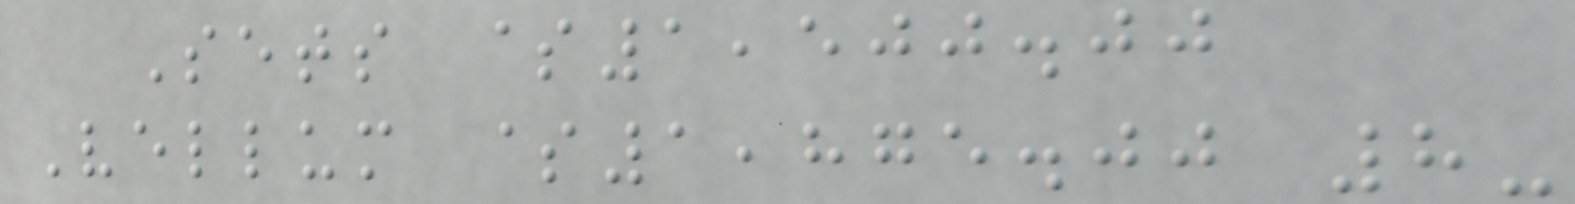Sets $1,500.00
Vellum $1,875.00 8-
